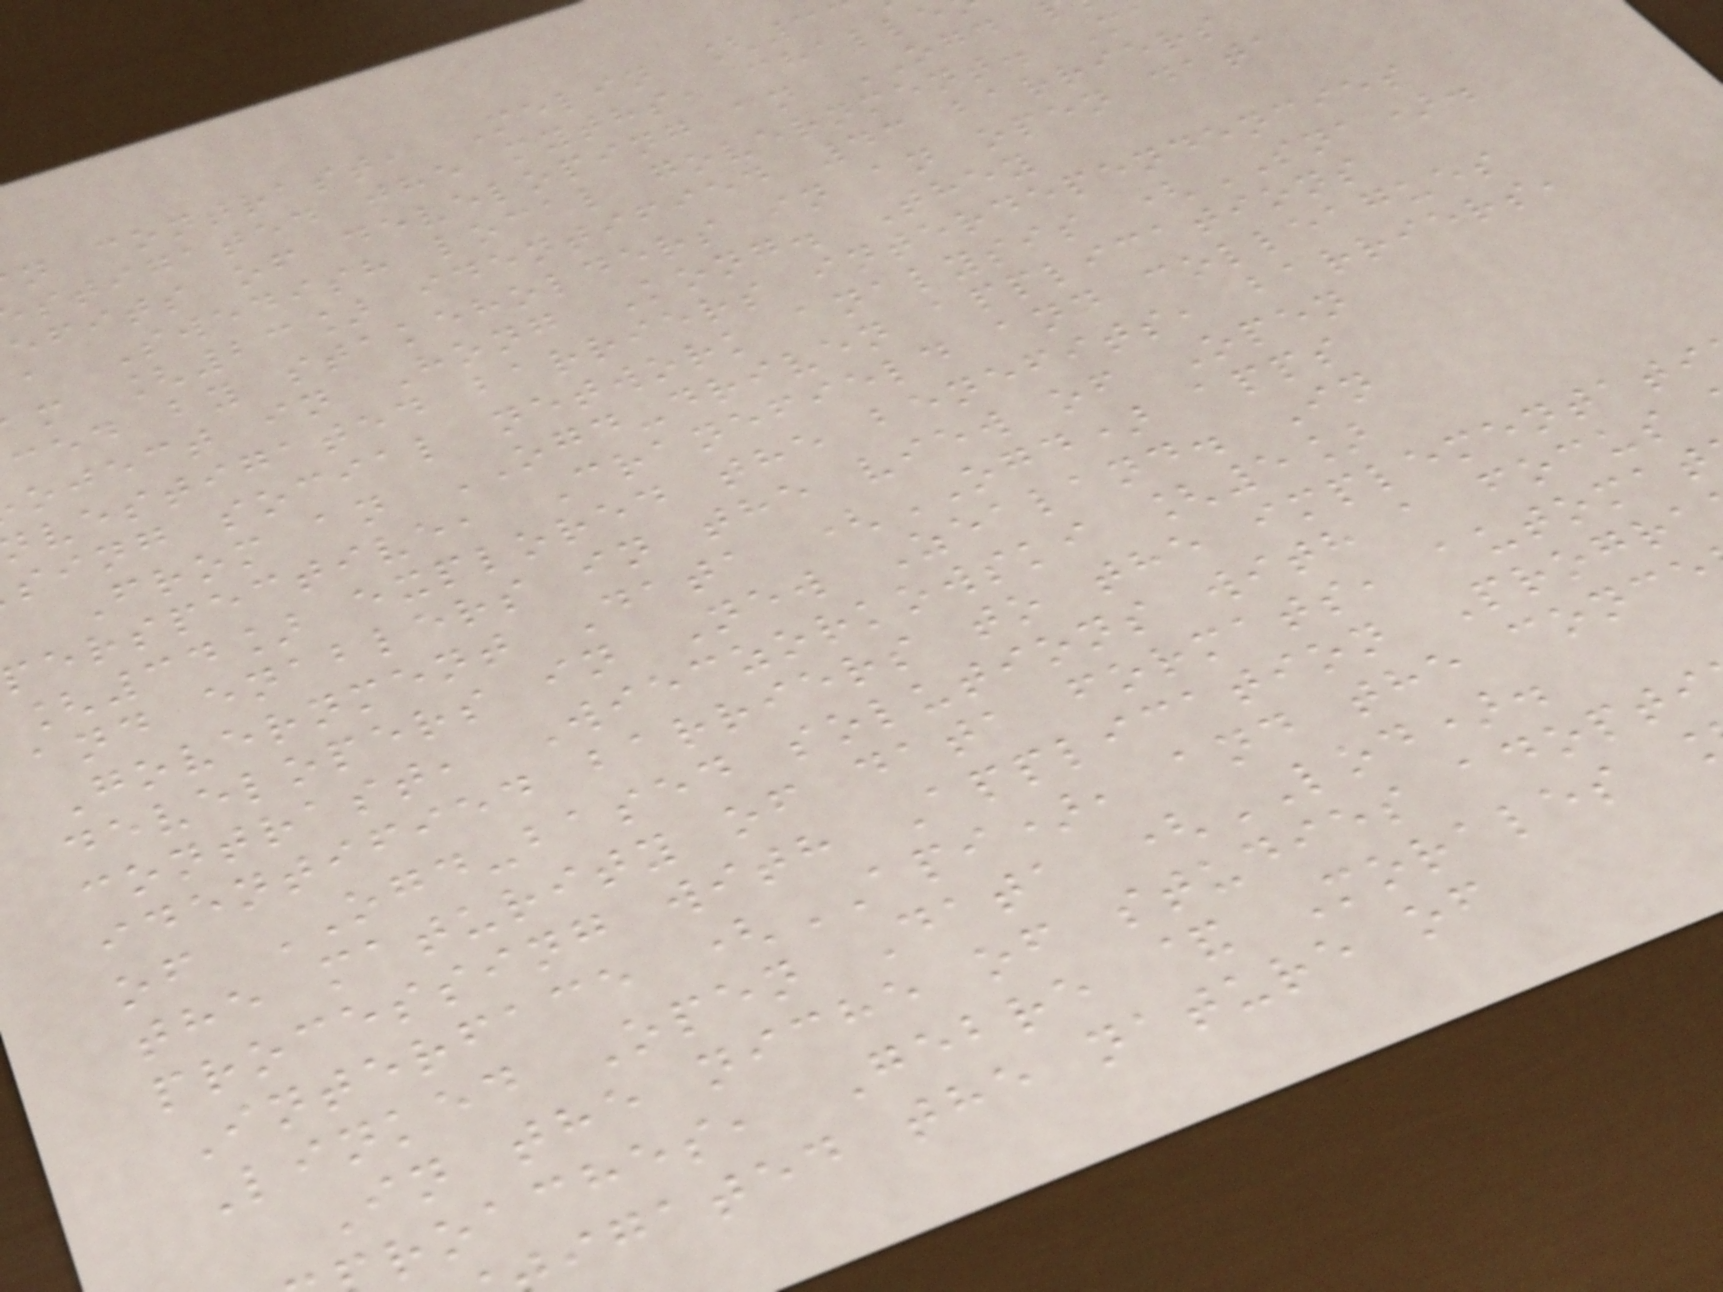n contrast, Melin [3
stigated the myths, challe
efits of developing an OGD
a Swedish local government. M
m [23] identified 43 barriers
ced by stakeholders in an open data
oject in Hong Kong. They
vestigated barriers interdependencies
sing social network analysis (SNA).
From an OGD-driven applications
erspective, Cranefield and colleagues
[34] explored the benefits, barriers,
and enablers in the view of Open
Government Data (OGD) apps
developers in New Zealand. In
contrast, Wieczorkowski [5]
identified barriers to the implementati
of OGD-based solutions with a focus
the maturity of data formats, automat
processing with Application Progra
Interface (API), and the conce
Linked Open Data (LOD).
In the niche of studies adopti
roaches, Gebre & Morales
igated the nature of
